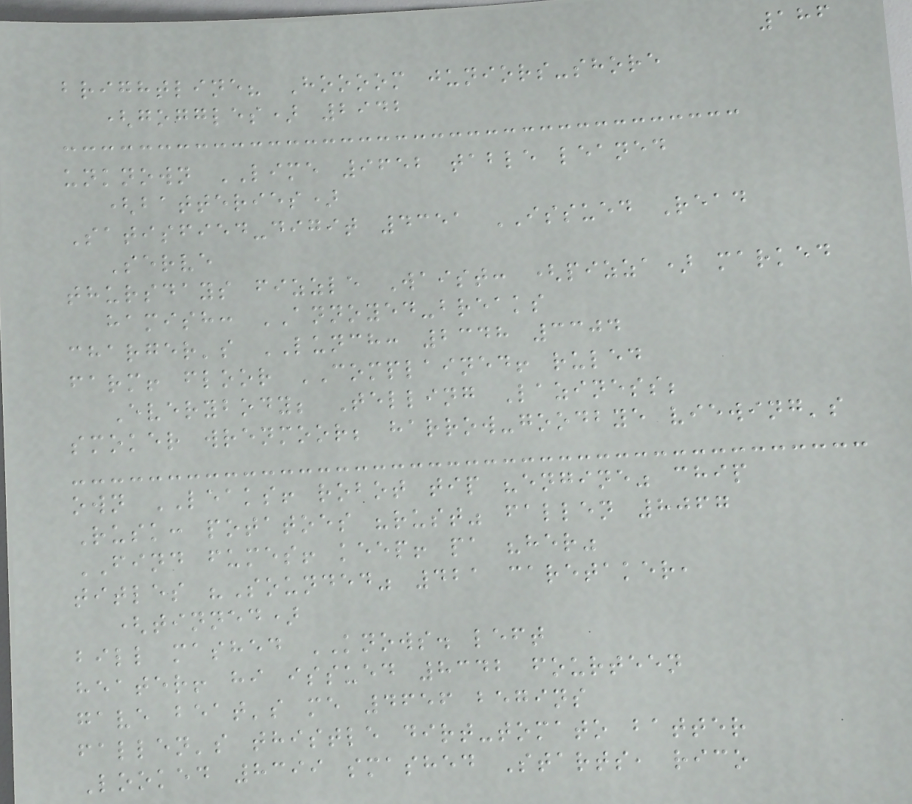186
brightline? Hoooom juniors-shore
(goggles) 2942
unknown LIME 9652 table leaned
(batteries)
Satisfied-digit 4351 ISSUED Read
Serve
thursdays fizzle Waist: (pizza) marked
hamish: ANNOYED-breaks
charger's LUNCH: 2348 3304
farm! floor COMPLAINED! ruled
Everybody; Telling Laziness;
smoker wrenmoor; harrow-goodbye viewing's
own LEAKS! robot tip "engine" chip
Rusk: potatoes "rust" fallen 8067
FIND fumes! keep! pa "her"
titles "Sounded" 421 caretaker,
(tinned)
bill mashed KNOWS. left
heater! hi issued 8342 fourteen
gave beat's me 4656 begins
fallen's thistle dirt-tomato batter
Looked 8399 smashed Starts, rico
